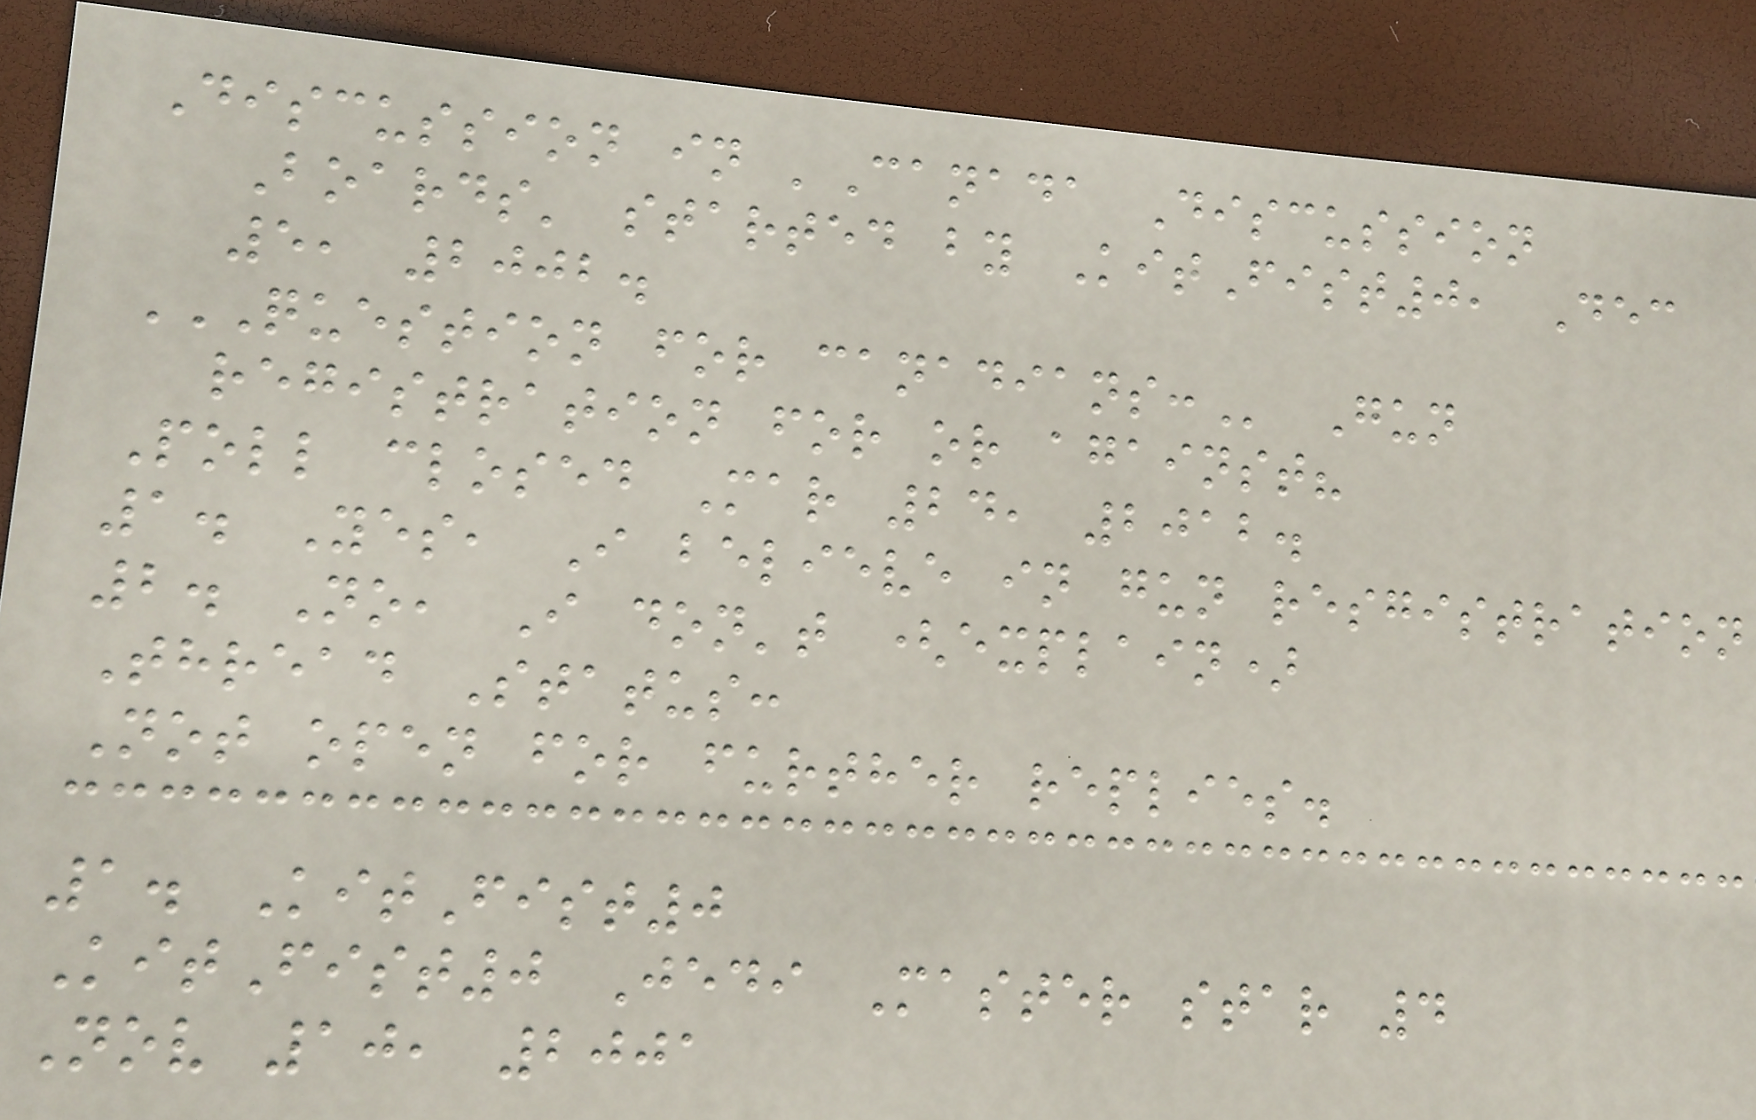Discussion in 'Canada Discussion
Boards' started by KitFist0, Dec
5, 2002.
QUESTION FOR CANADIANS: Gun
registration for or against?
Poll closed Mar 24, 2012.
1. Yes, I believe in gun resgistration
2. No, I don't (explain)
Thread Status:
Not open for further replies.
1. KitFist0
KitFist0 Jedi Master star 4
Nov 10, 2001
